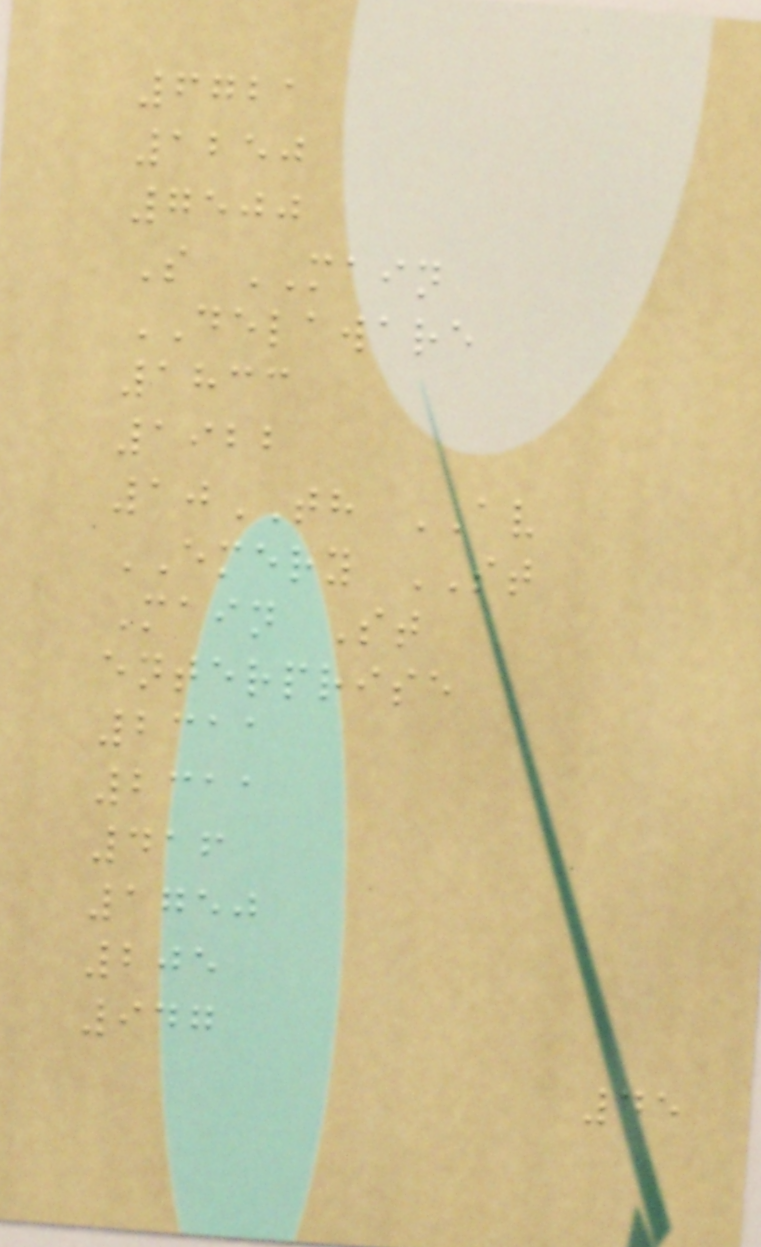6721
1250
7500
S MAIN
DELAWARE
1833
1922
10TH AV
EMERY ST
Main St
enterprise
2311
2311
416
1750
205
947
45
